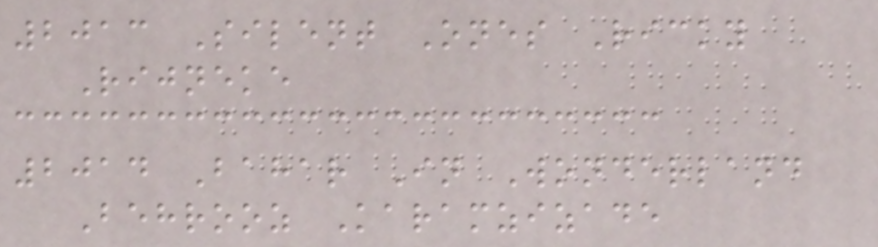2013 Silent Ones Ricky
Rijneke
2014 Bahar In Wonderland
Behrooz Karamzizade
